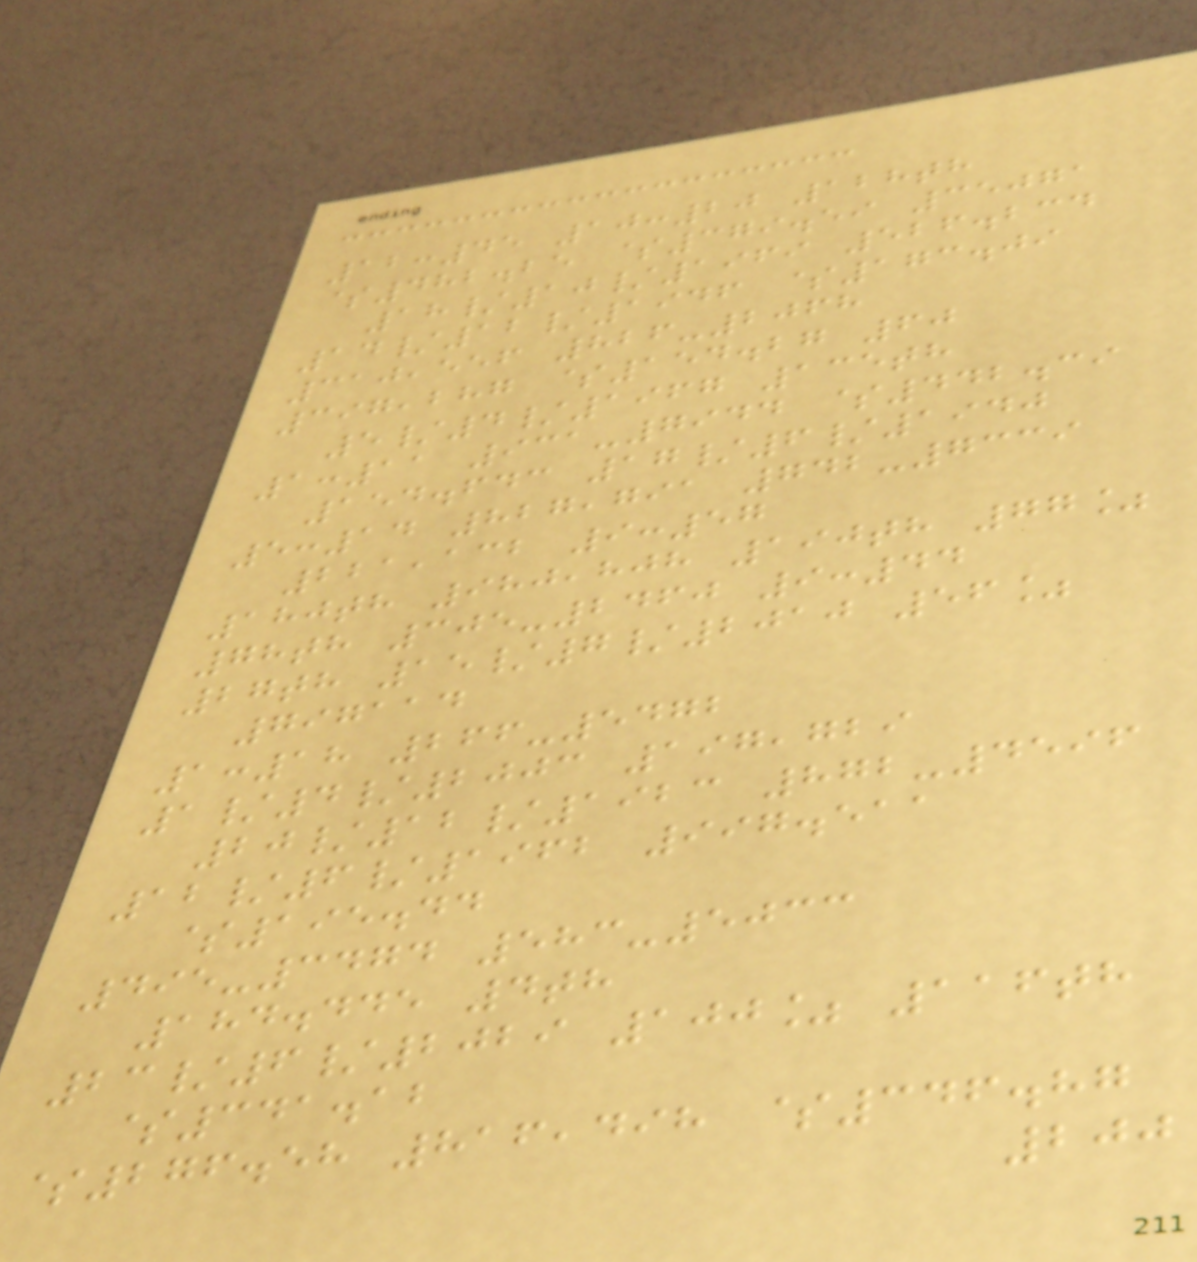12:45 10:20 128th
$482.25 $379.59 35071
18/10/1969 526.234
14/12/1946 $173.09
310,556 826-2068
397,287 $154.27 60
5/4/1967 135th
1:11 931-7944 $442.39
154.643 17/6/1940
5:14 827,791 742-7339
221,132 9:57
180th 980,808 190th 77%
78th 305-2460 9:44
27th 15/7/2010 56%
797114
1:18 266-5472
1/4/2003 197,729
20/12/1923 872-4596
12/6/1962 997.511
$195.44
495-3474 583-5033
184.445 4th
23/6/2029 100% 116th
$341.12
$276.58 816,498 $346.87
200
